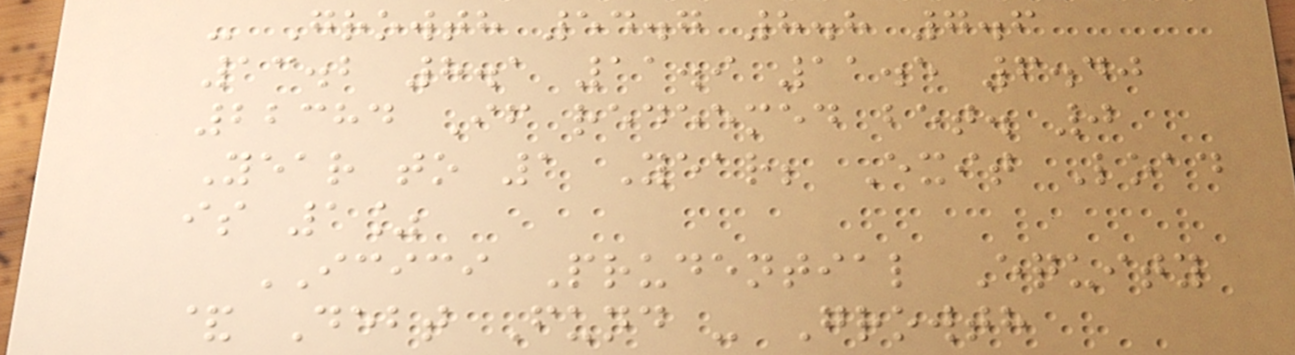- Growth 54.7 8.8 7.6
13.2 8.1 11.9 11.5 6.40
22384 If redeemed bet. 0
Year to 1 Year; Exit Load
is 1%
ICICI Prudential Equity
& Debt Fund - Growth
